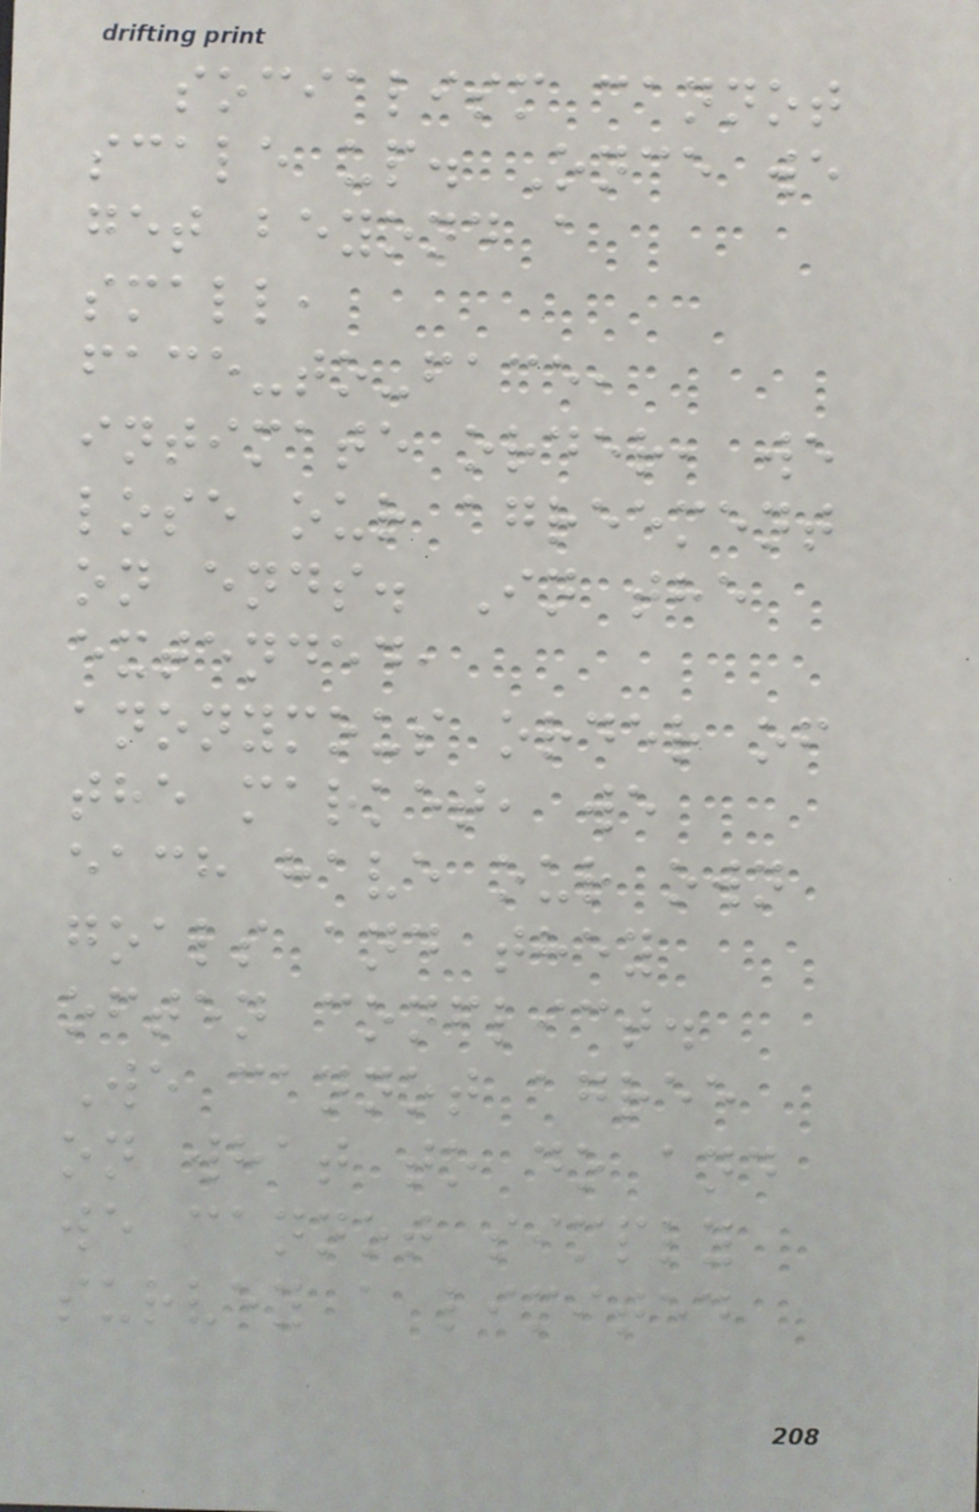socialism cannot
scale up. Once we
get beyond a
small,
face-to-face,
intimate order, we
lose our agreement
on ends. In the
extended,
anonymous order of
the market, we
each have our own
goals and they
often conflict.
We cannot agree
on what to do and
we cannot simply
survey a limited
